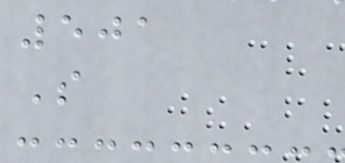501
S
